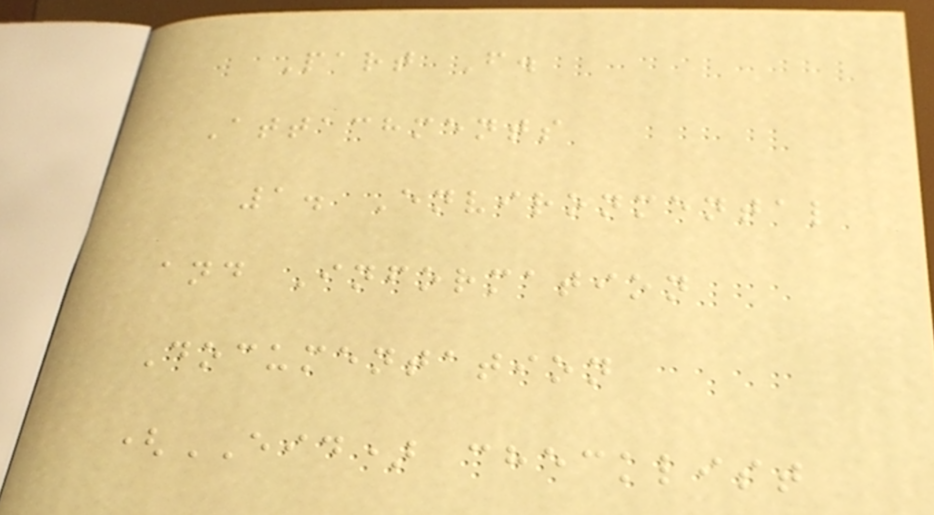Part F.
Attachments
1. Environmental
and Information
Documentation
(EID) checklist
